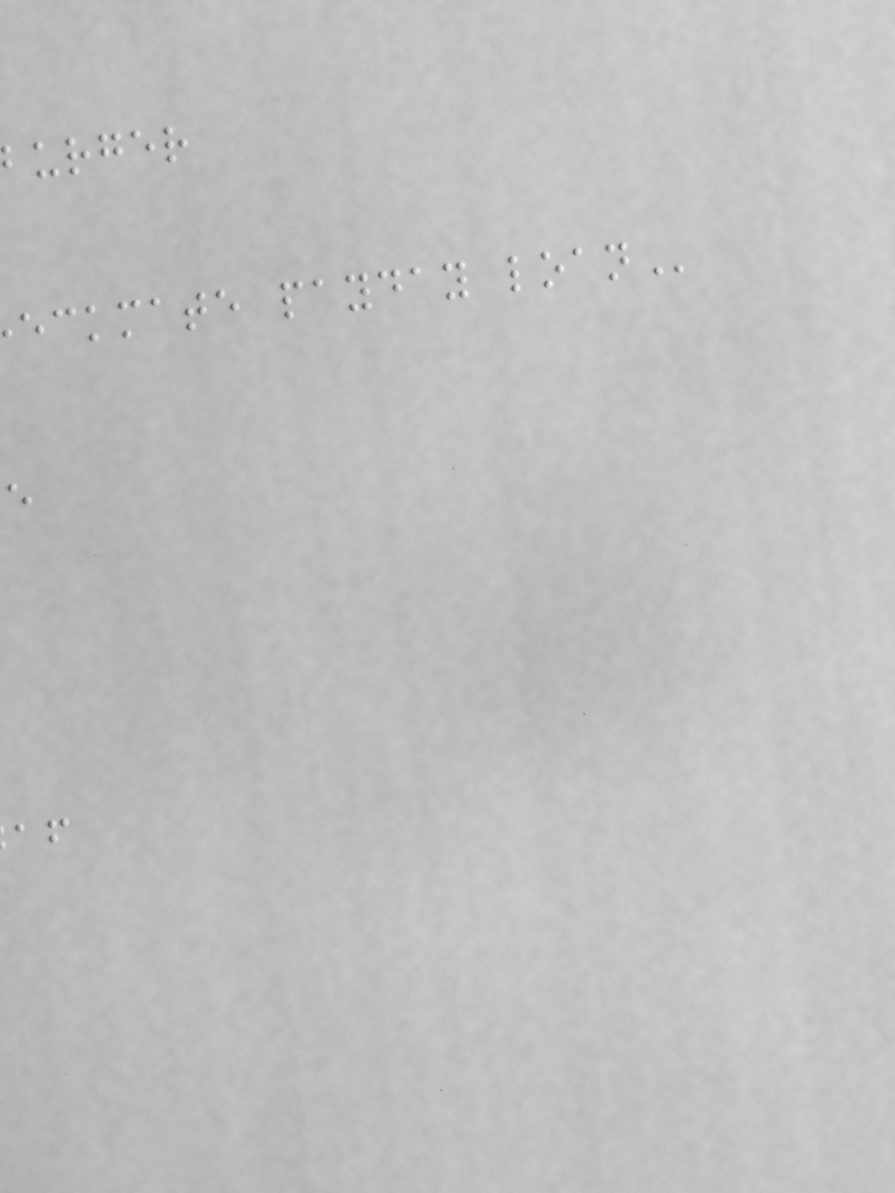urger
eckmate payday
